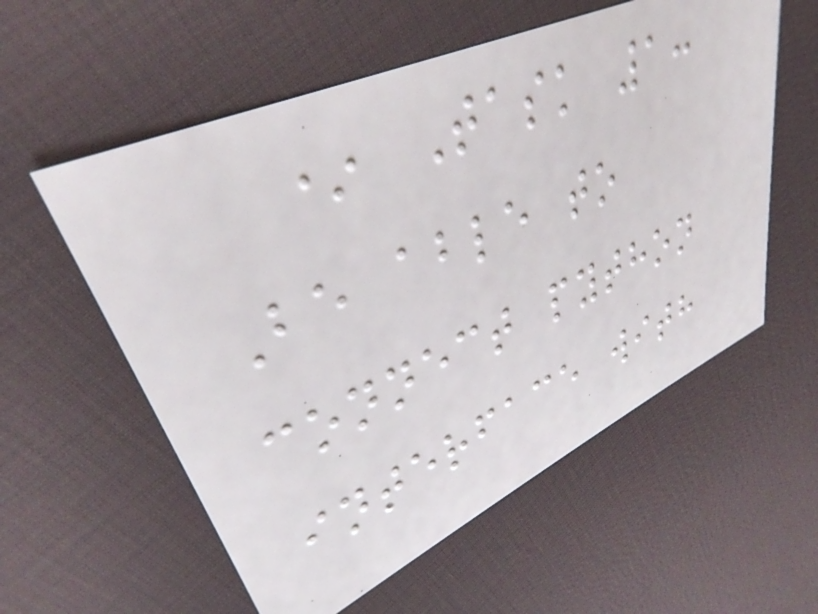* Task 1:
Be able to
connect python
interface with
